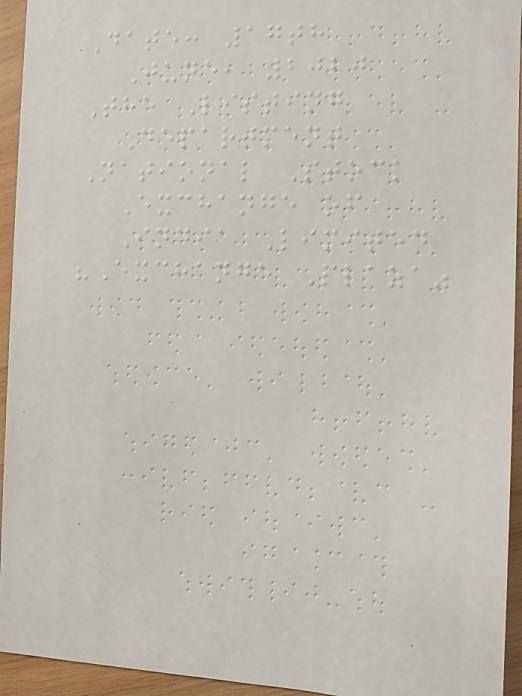Date: 17th
June, 2020
The Listing
Department
National Stock
Exchange of
India Limited
"Exchange Plaza"
